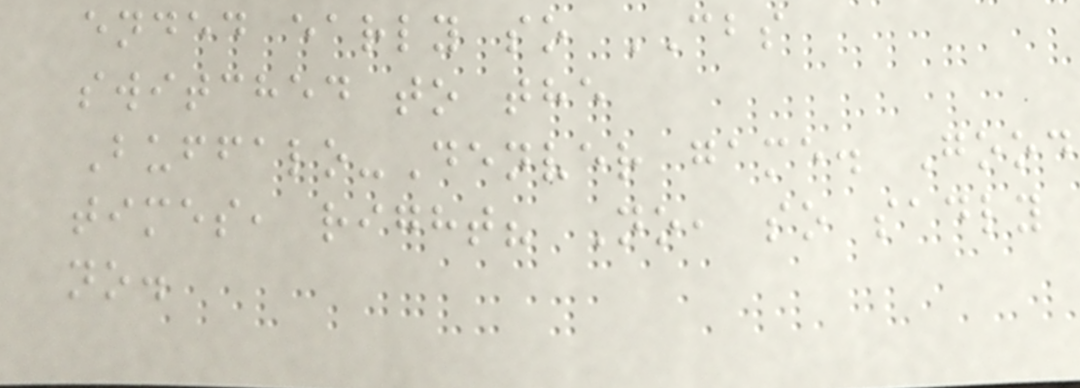ended early so CBS
switched to the
Buffalo-Denver game. Good
times, right? No, so sadly
no.
